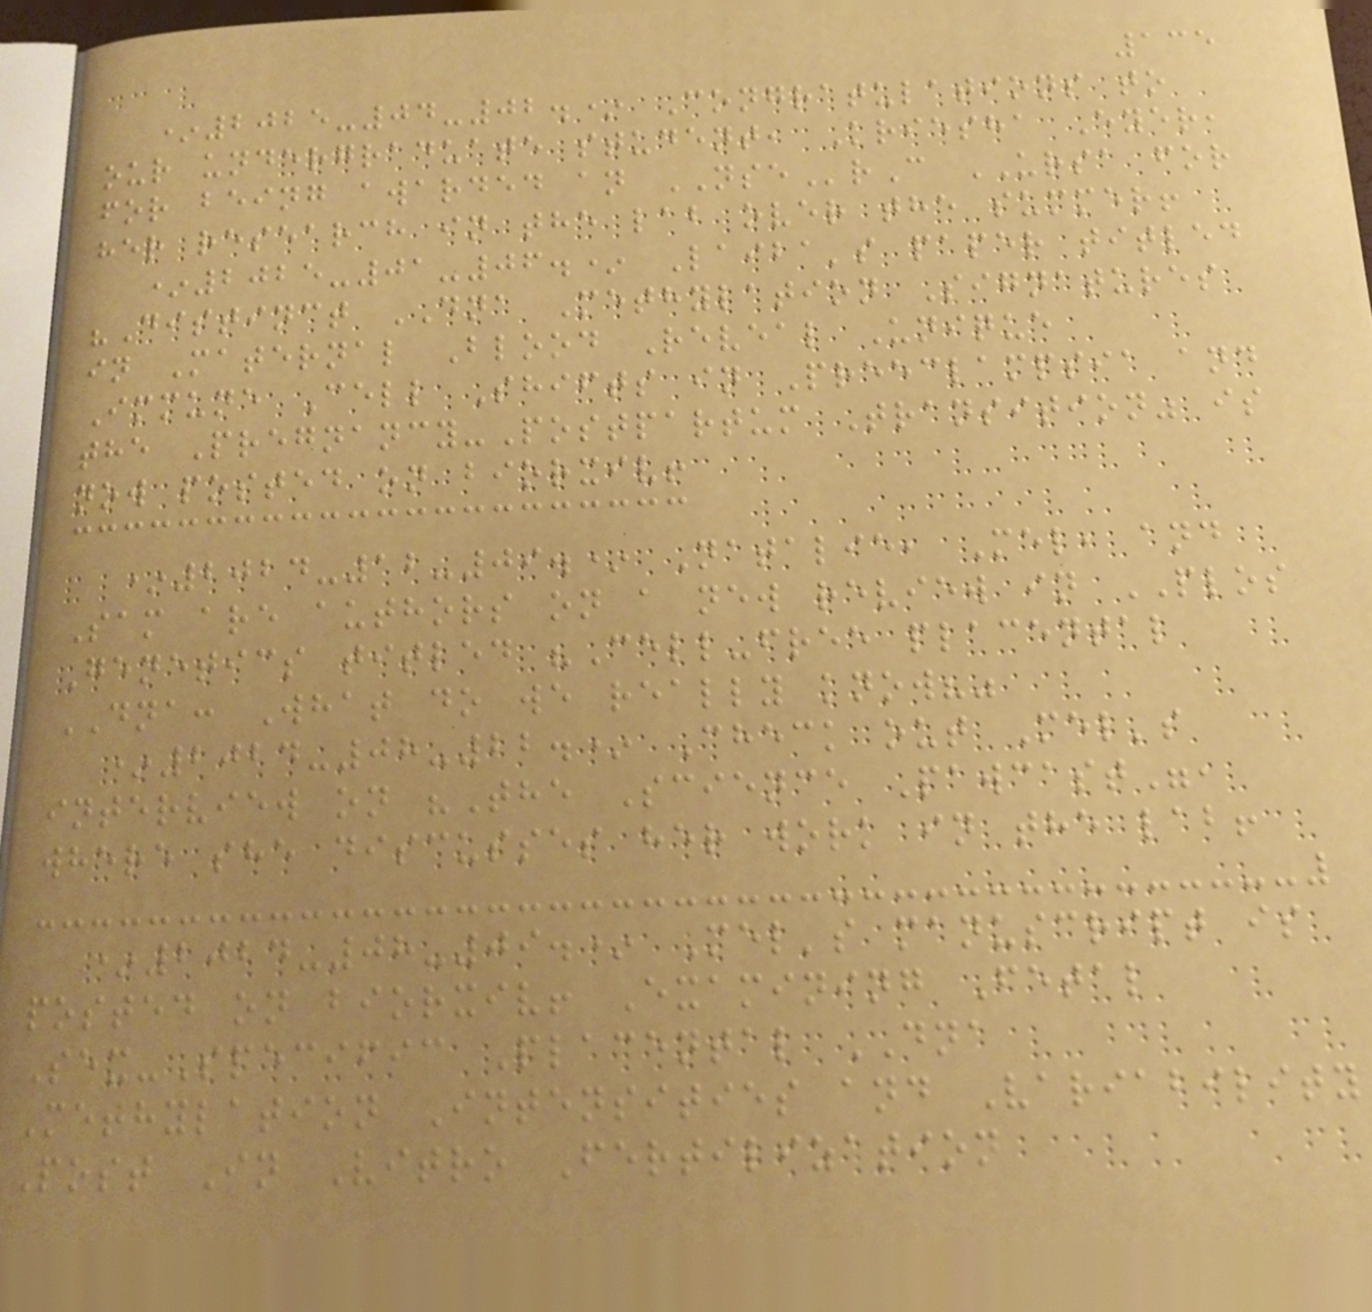135
*2025-04-02.* Congratulations to
our undergraduate student, Kriesha Eyer,
for being awarded an NSErC URSA for
her research in the lab over the summer!
*2025-01-06.* Laiba's paper titled
"Distinct DNA Methylation Signatures
in Maternal Blood Reveal Unique
Immune Cell Shifts in Preeclampsia and
the Pregnancy-Postpartum Transition" is
now posted on biorxiv!
*2024-12-09.* Natalie, Mel, and
Sam are authors on a new review in PLOS
Genetics titled "Cell-free placental
DNA: What do we really know?"
*2024-08-22.* Check out Mel's
interview on "The Science Pawcast",
where she discusses her work in the lab!
*2024-08-09.* Mel's manuscript is
posted on biorxiv! Examining Fetal
Sex-Specific Placental DNA
Methylation Intensities and Variability
Post In Vitro Fertilization
